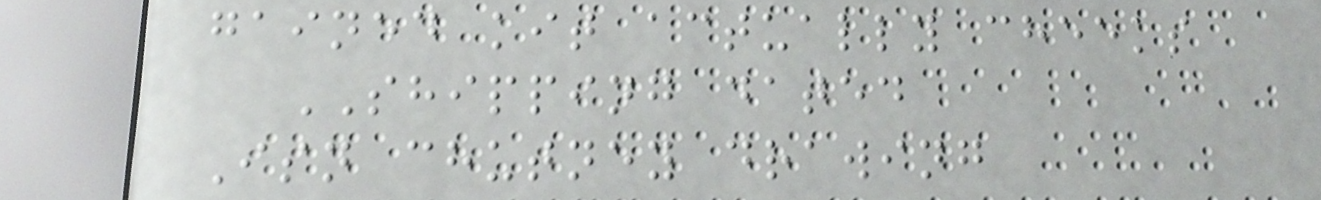gained kit actually cheeks
SHIPPING dated
Isn chutney drawing
